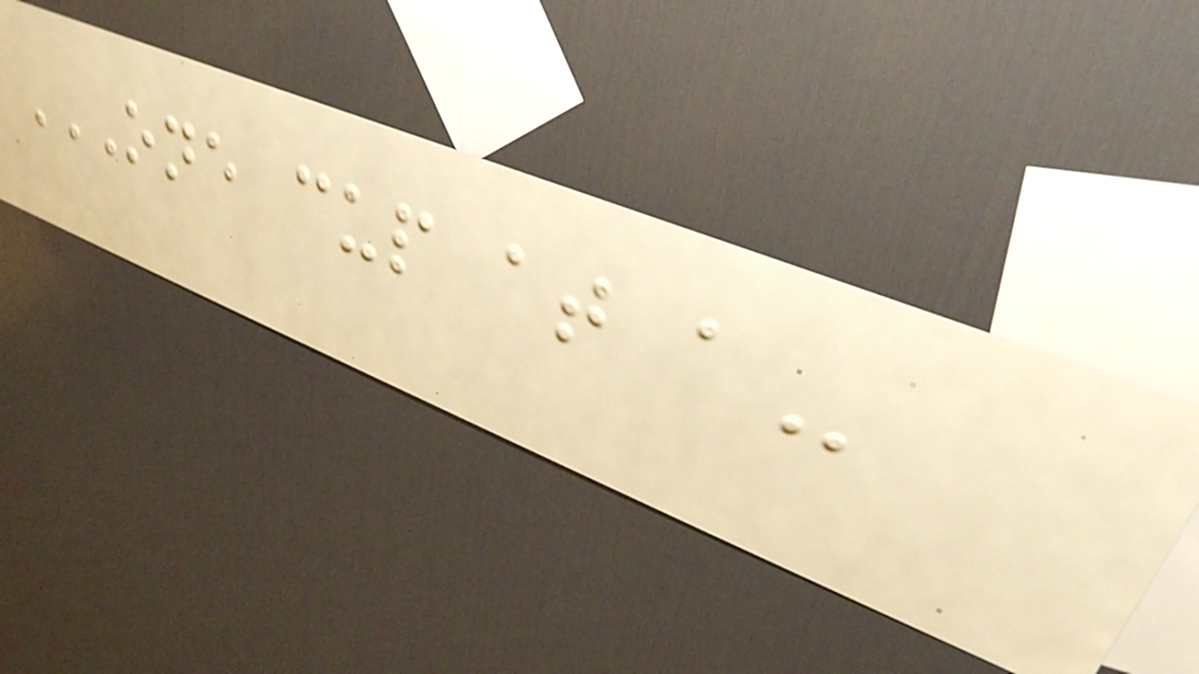ONE CUP AT A
